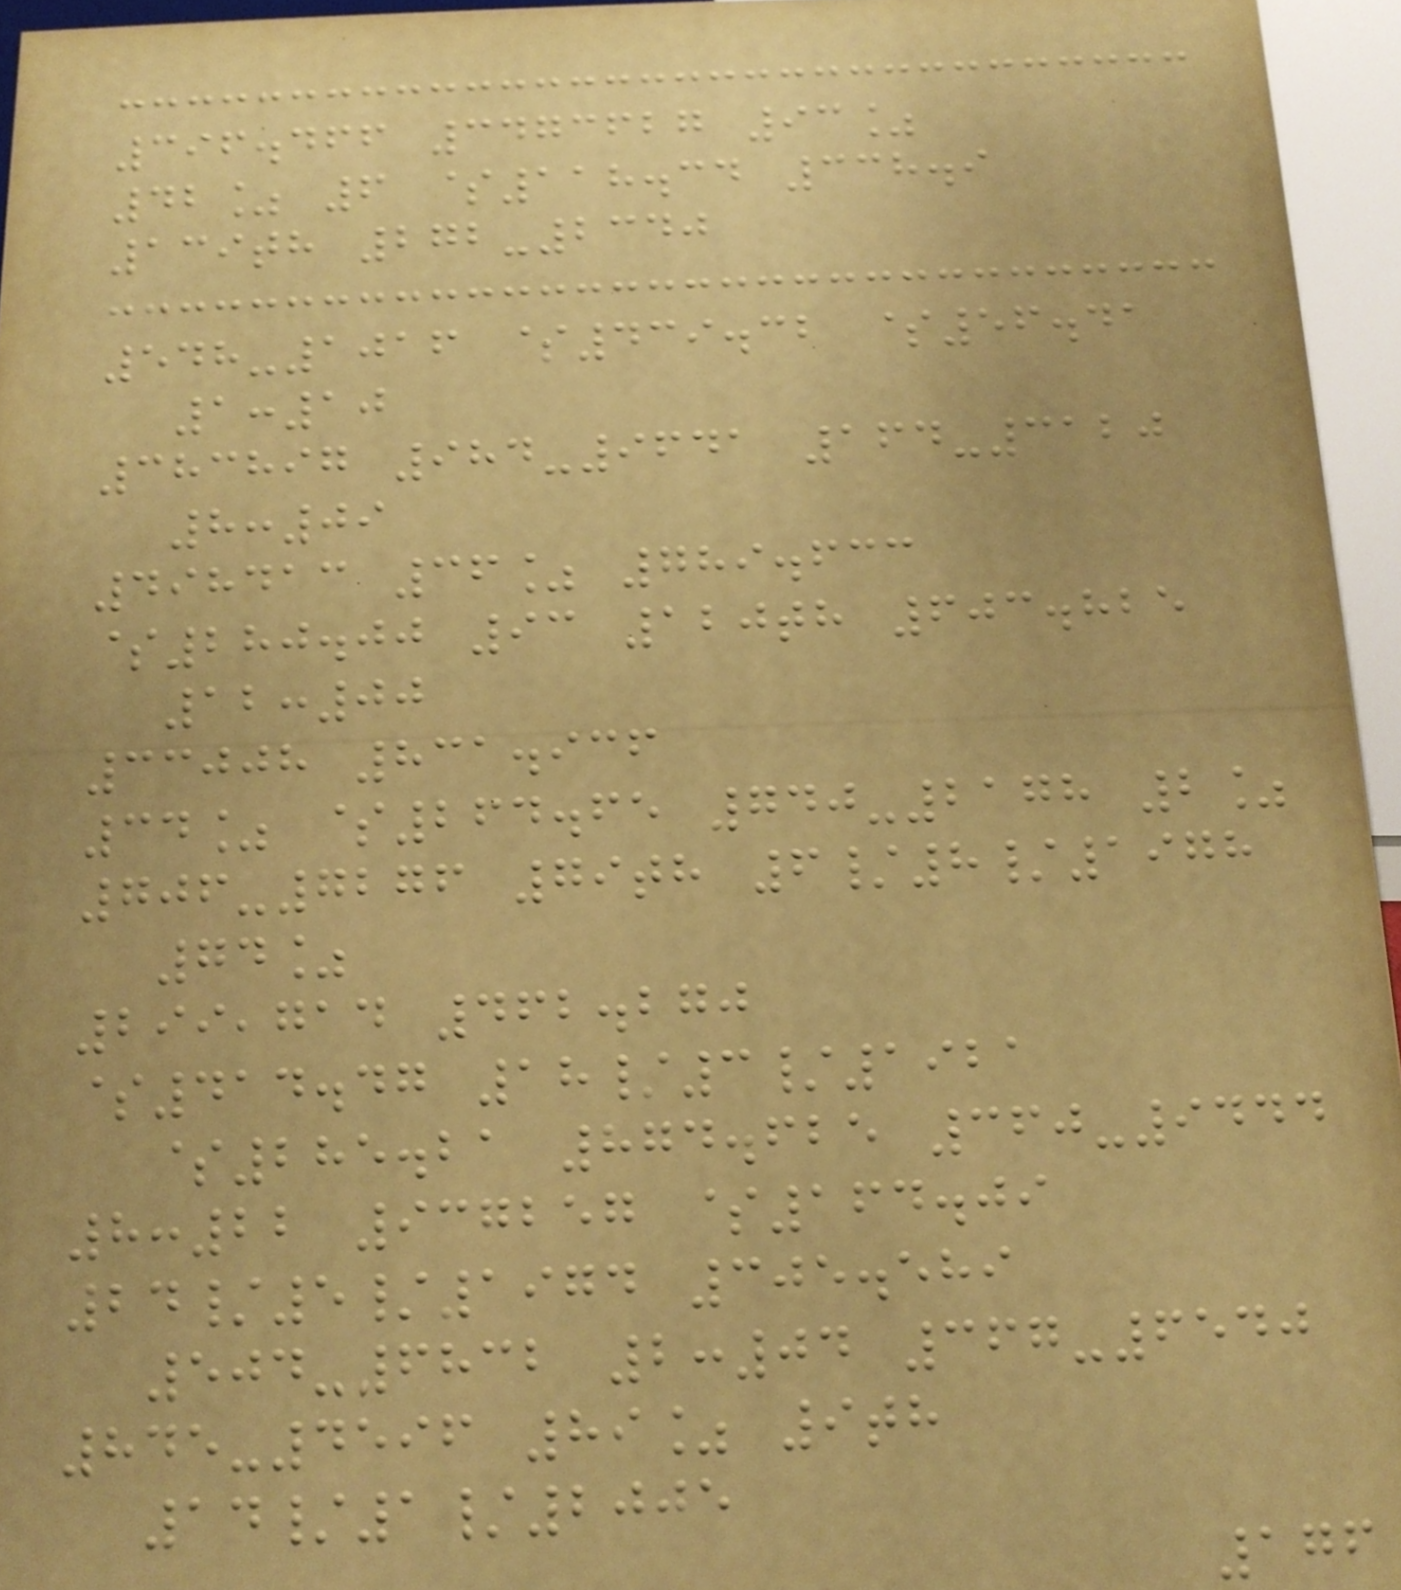396.466 3473627 93%
42% 6 $118.34 338.9
139th 272-2340
548-1016 $439.32 $56.41
1:10
383897 984-9641 164-3120
8:09
498413 36% 789.633
$280.00 93 120th 603.825
12:00
33008 831.936
34% $264.65 740-2178 2%
706-7276 79th 6/8/1978
74%
299,714 462.270
$414.47 18/3/1921
$285.21 874.625 360-9444
8:22 937257 $164.09
24/5/1974 305.589
504-6832 2:04 367-6540
845-4596 89% 9th
14/1/2005
176
